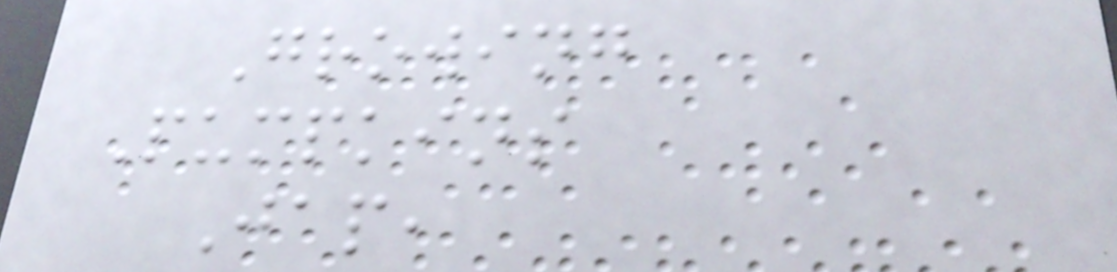Growing
Pumpkins
Jap,
